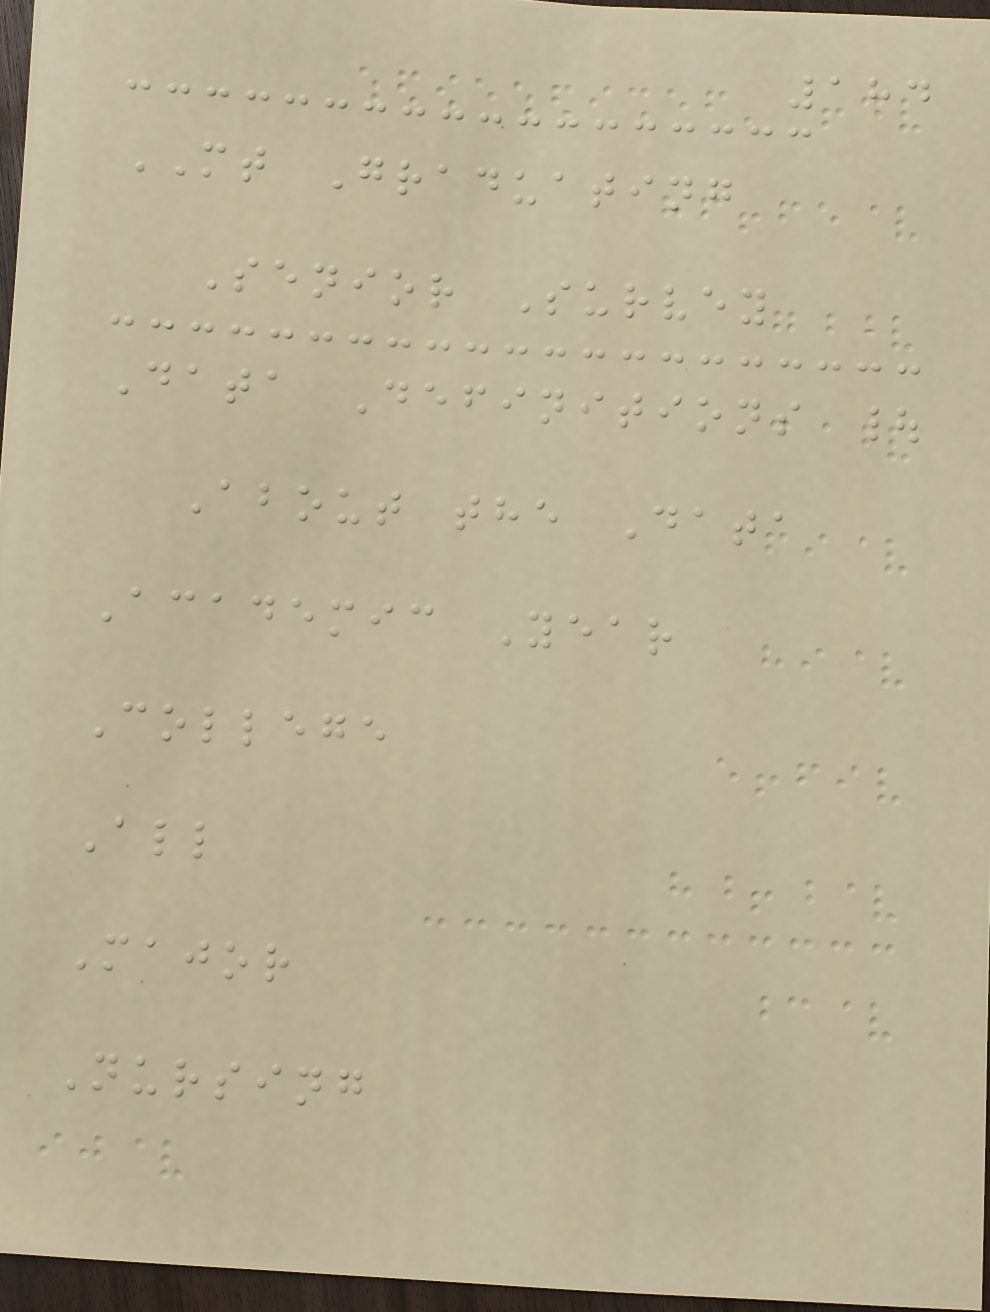184
MT Graduating
Senior Survey
Data Definitions |
About the Data
Academic Year
College
All
Major
Nursing
